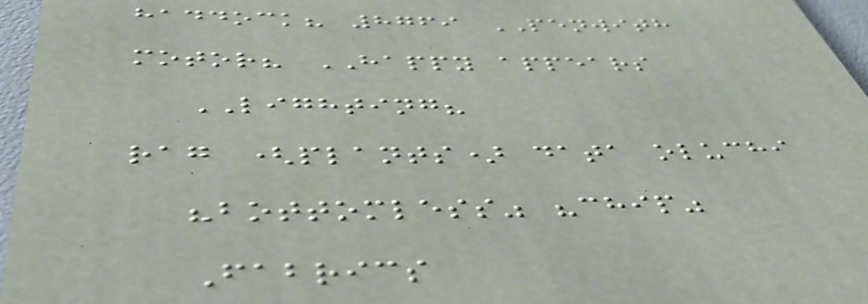haddock? 8769 PENWITH
motor? HAPPY appears
LIGHTING?
rag (plants) data oluchi
"bottomless" "chip"
Fabrics
